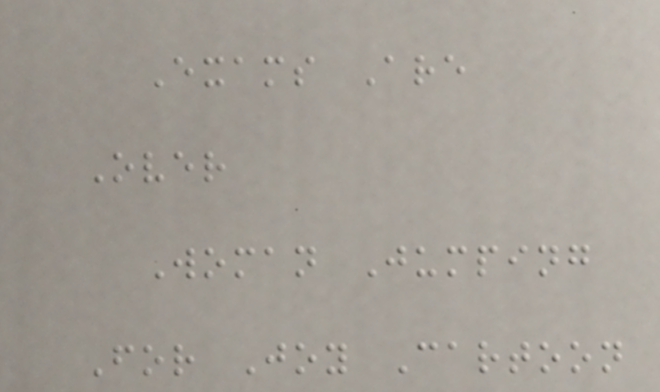Exams Are
Over
Woman Jumping
For Joy Cartoon
